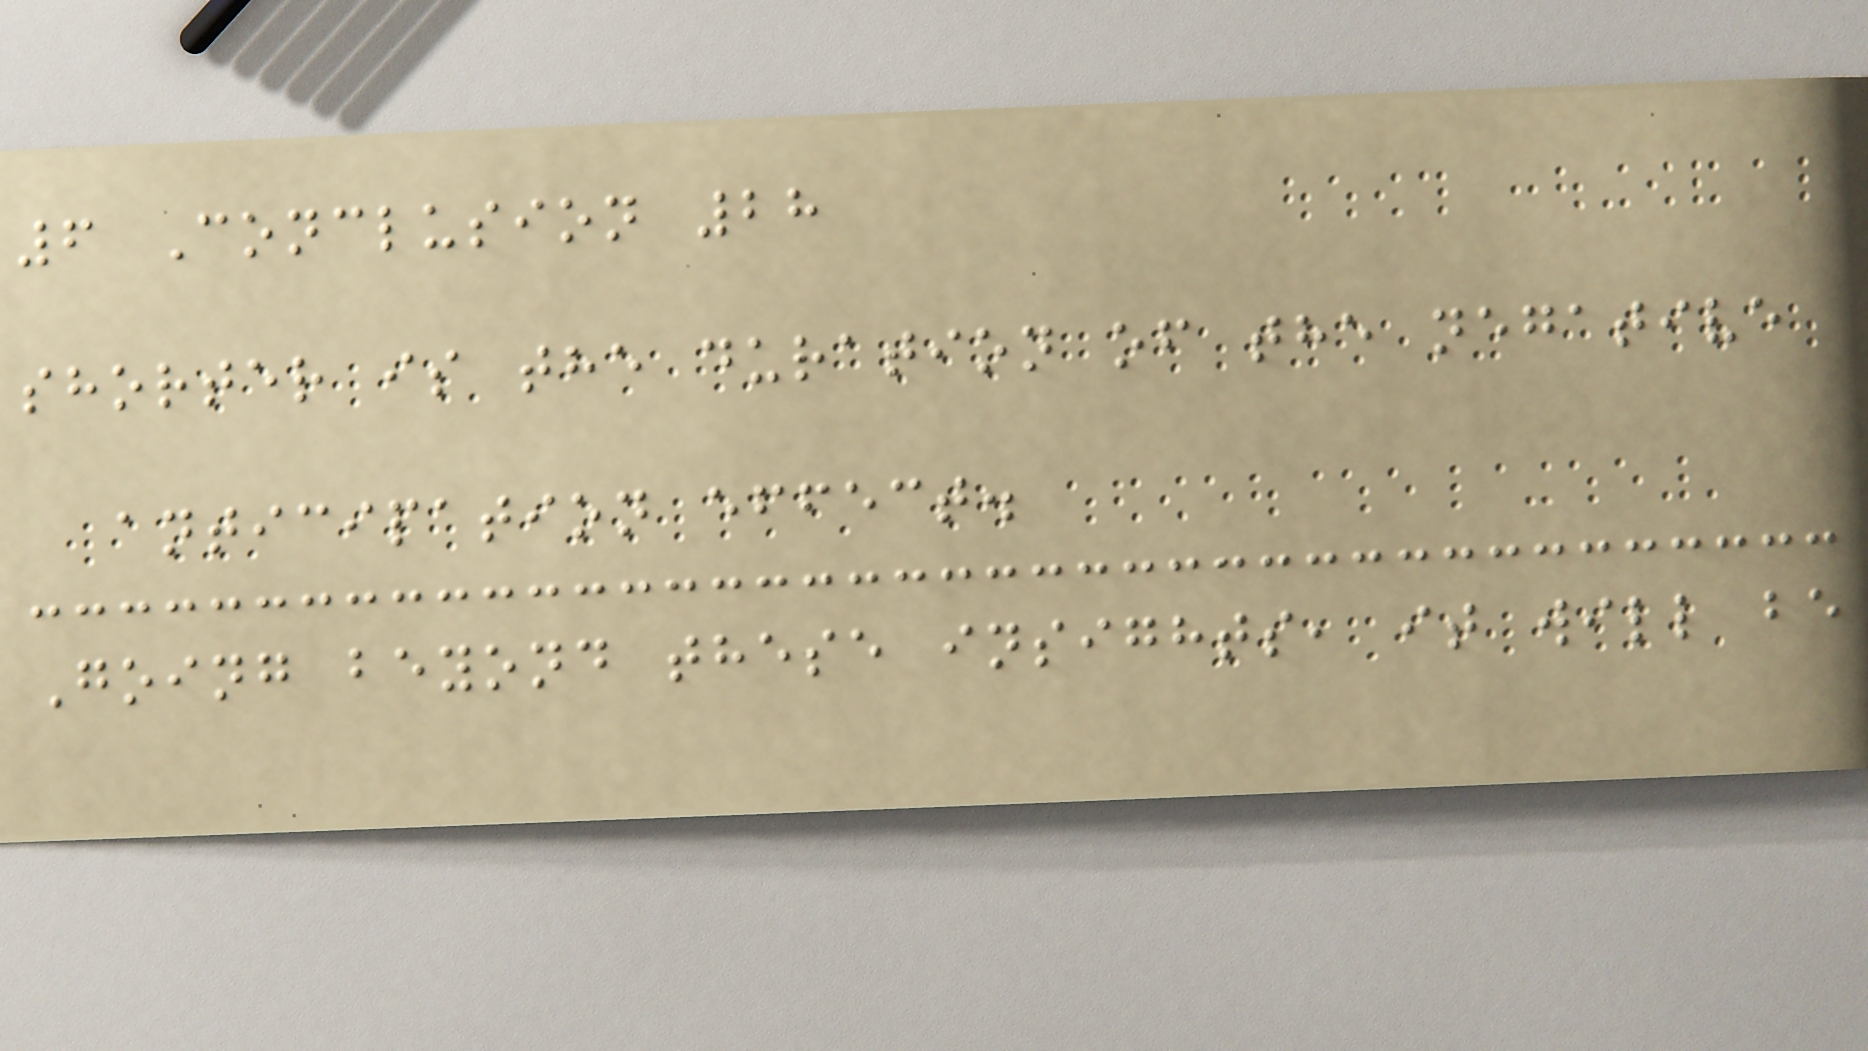6 Conclusion 28
shorter is the duration of the negative
anticipation effect.
Going beyond these insights, it will be
